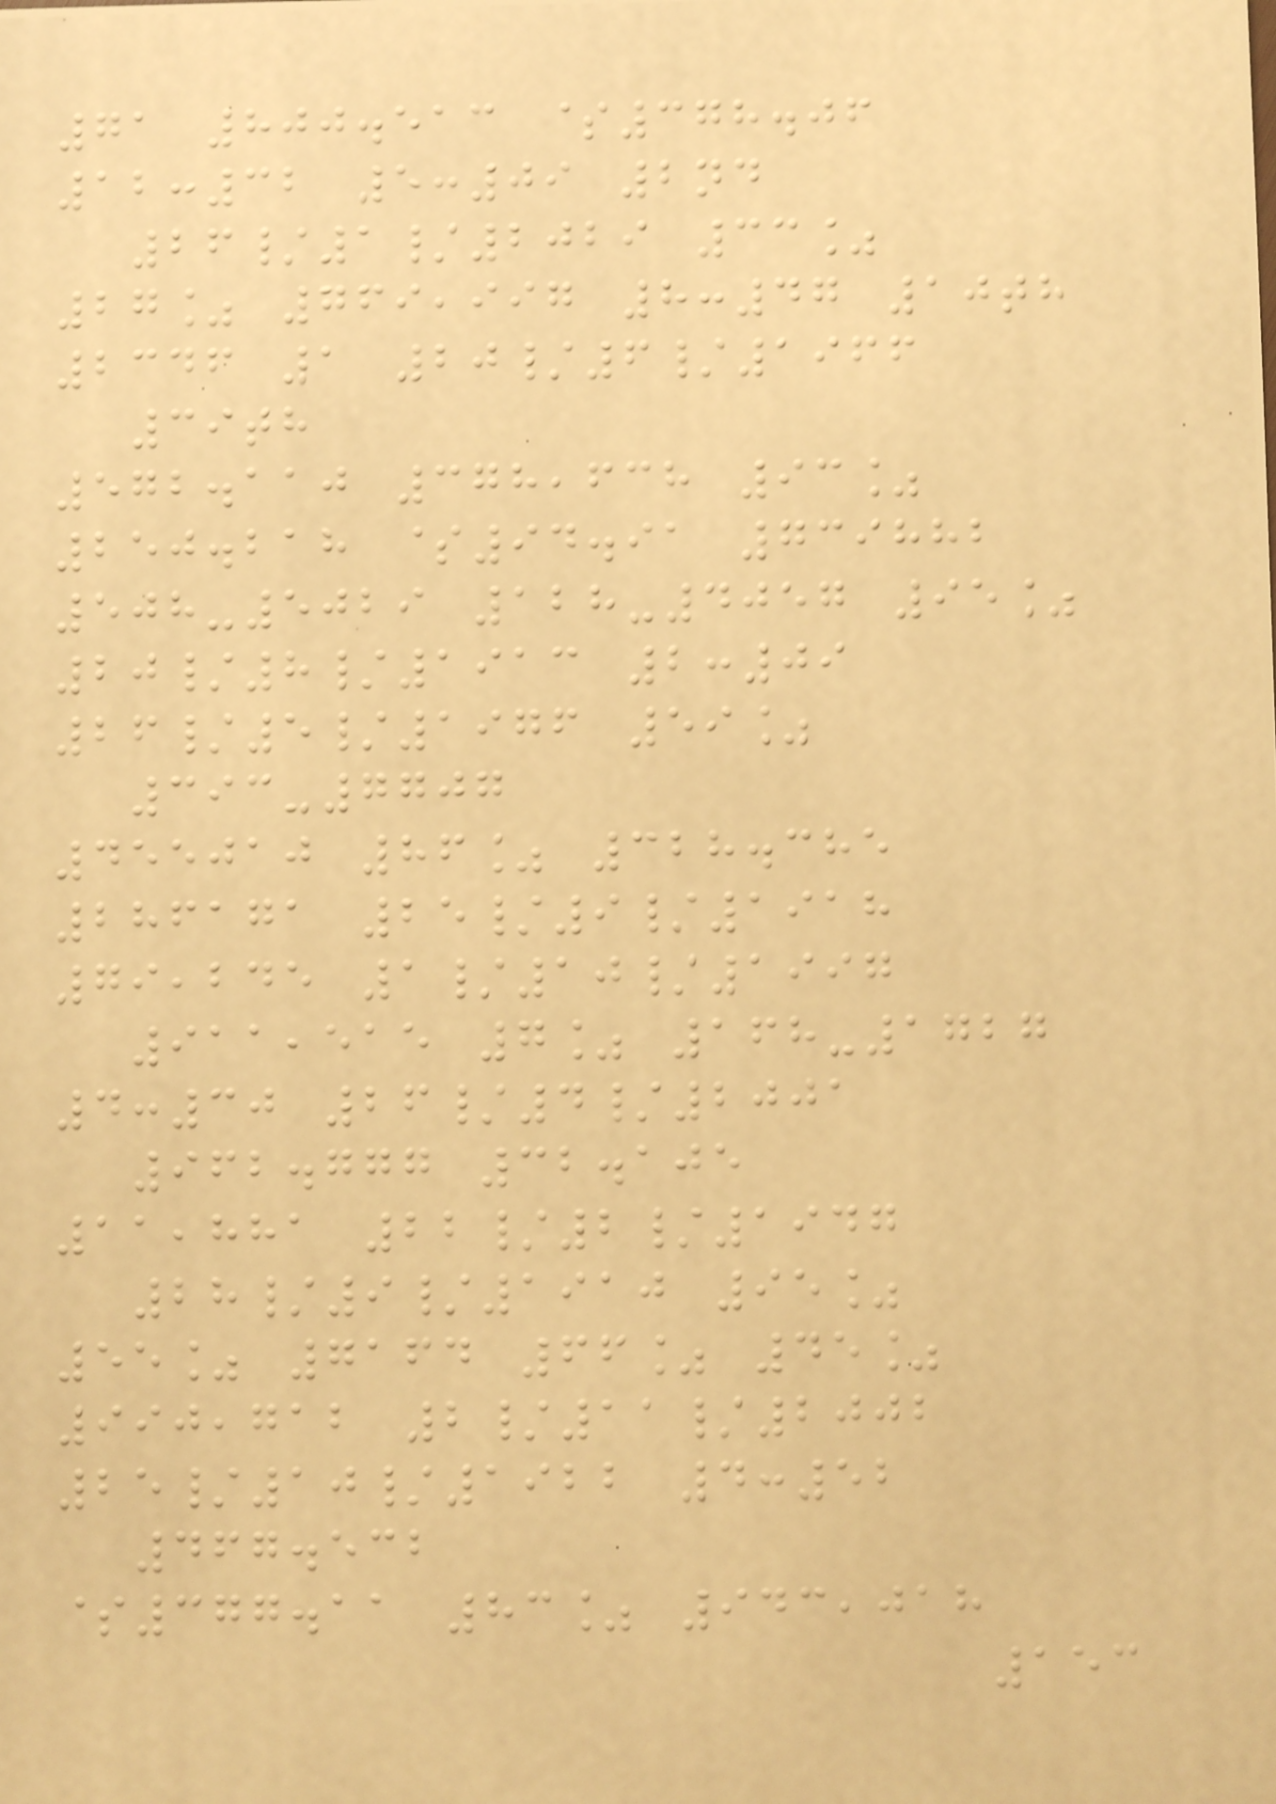71 800.513 $378.06
12:32 5:09 2nd
26/1/2029 33%
27% 769,997 8:47 10th
2346 1 20/6/1966
39th
572.110 378,638 93%
250.218 $94.91 739882
508-5029 128-4057 95%
20/8/1913 2:09
26/5/1976 59%
393-7707
455010 86% 328.385
286171 25/9/1918
79,245 1/10/1997
911,515 7% 168-1727
4:30 26/4/2001
962.777 32.105
11,881 22/2/1947
28/9/1910 95%
55% 7164 66% 45%
990,712 2/11/2002
25/10/1922 4:52
467.532
$377.11 83% 943,018
153
